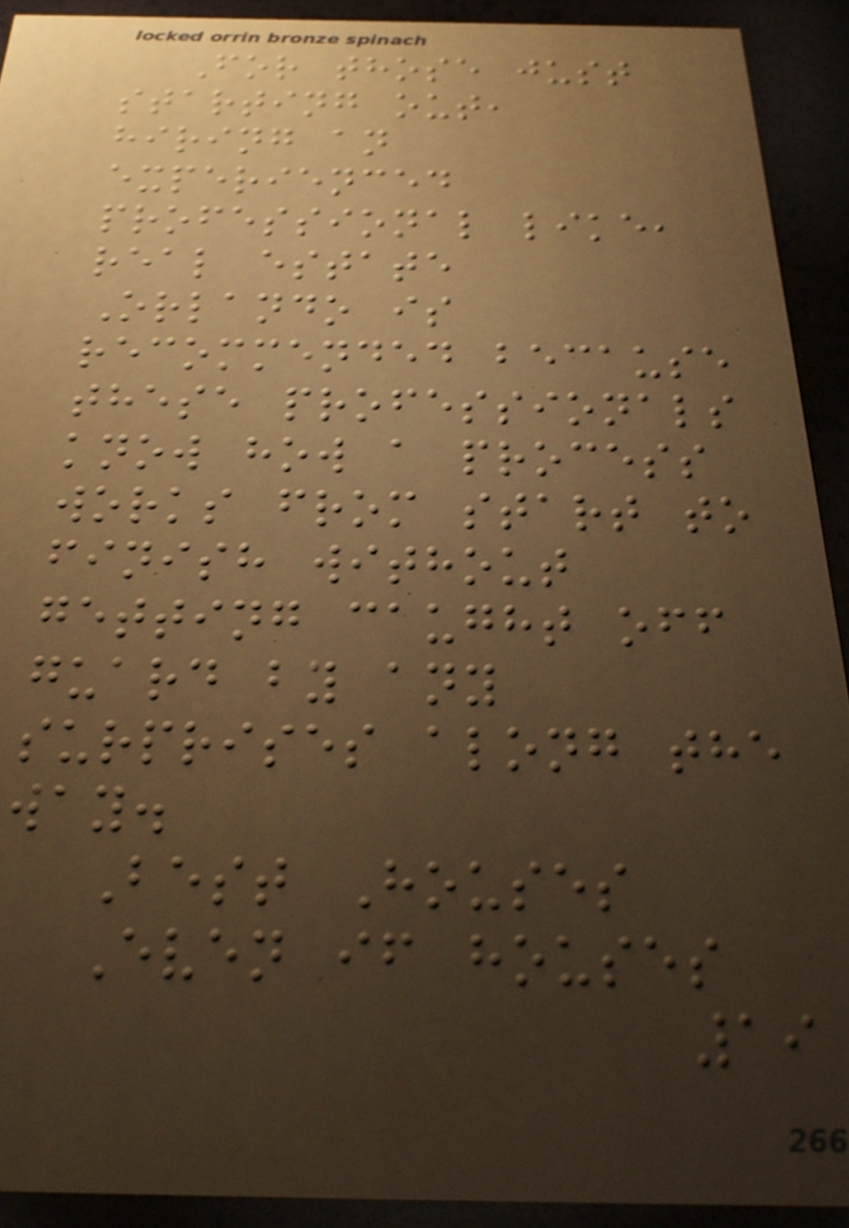For those just
starting out,
hiring an
experienced
professional like,
real estate
Orlando is
recommended because
these professionals
know how a process
works from start to
finish without
getting caught off
guard by any
surprises along the
way.
Best Houses
Even if houses
19
